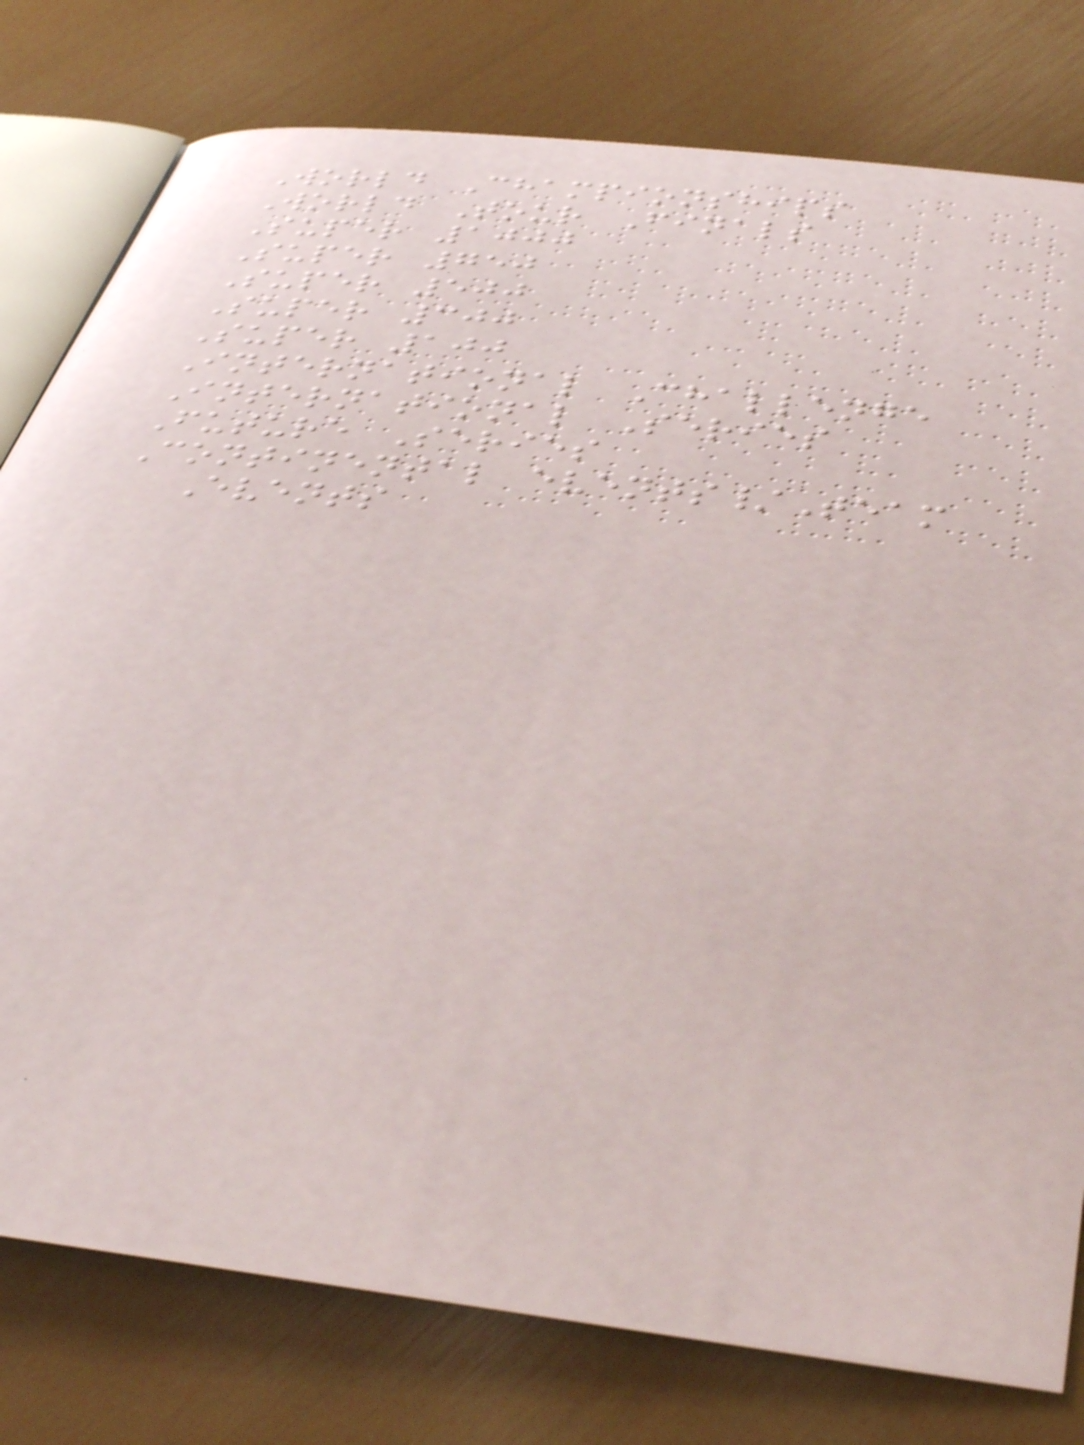World Championships
World Tour Finals
Super 1000
Super 750
Super 500
Super 300
Super 100
International Challenge
International Series
Future Series
Continental events/Team
Events
